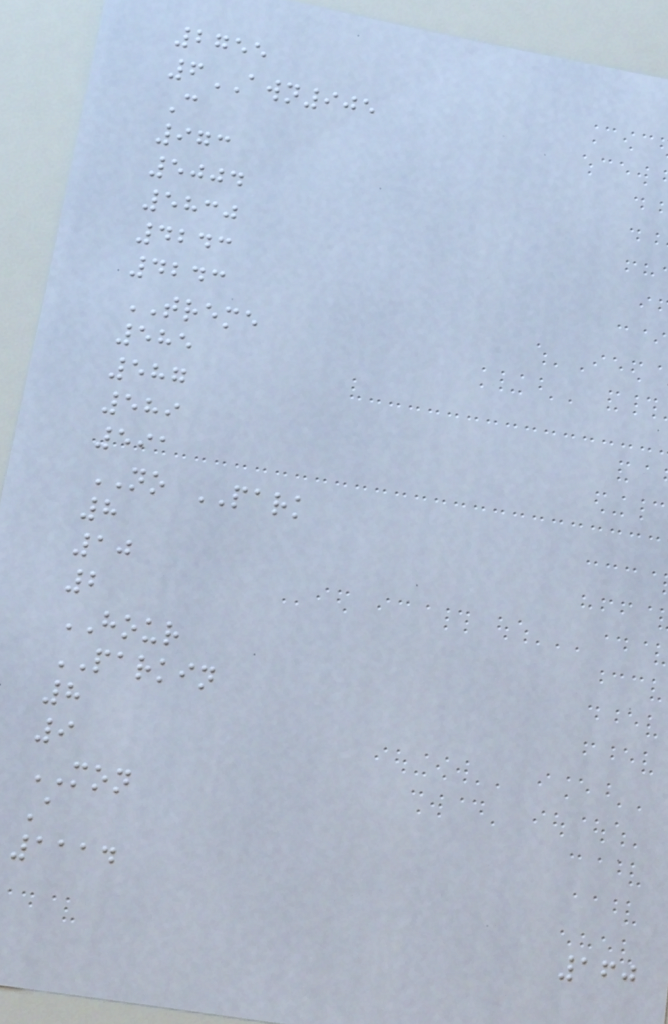2755
6AWN905
C
973
5004
5830
4243
4243
TREME
585
587
589
591
NO PARK
8
10
2
HOUR
PARKIN
8
9
MON
A
1114
160
